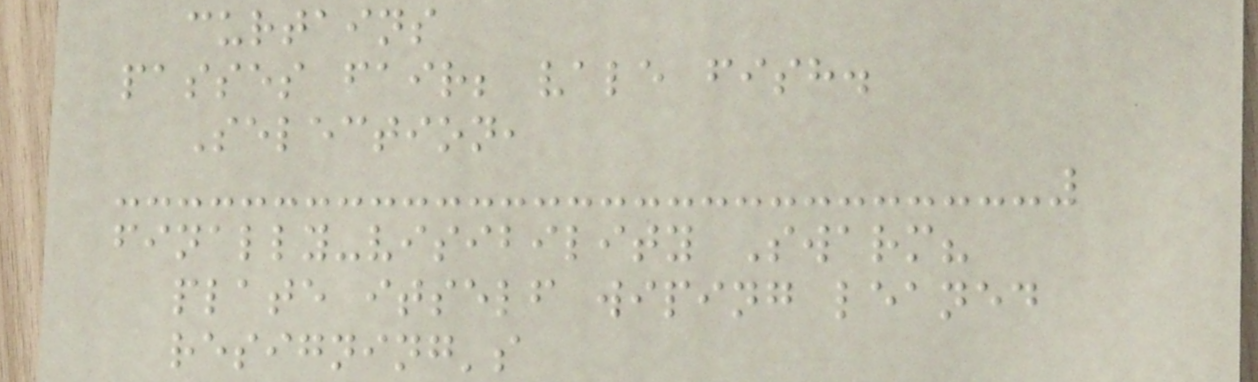curtains
passes fair; vale fish.
Selection,
finally-visibility Swarm?
plate itself wiping leaned
resigning's
